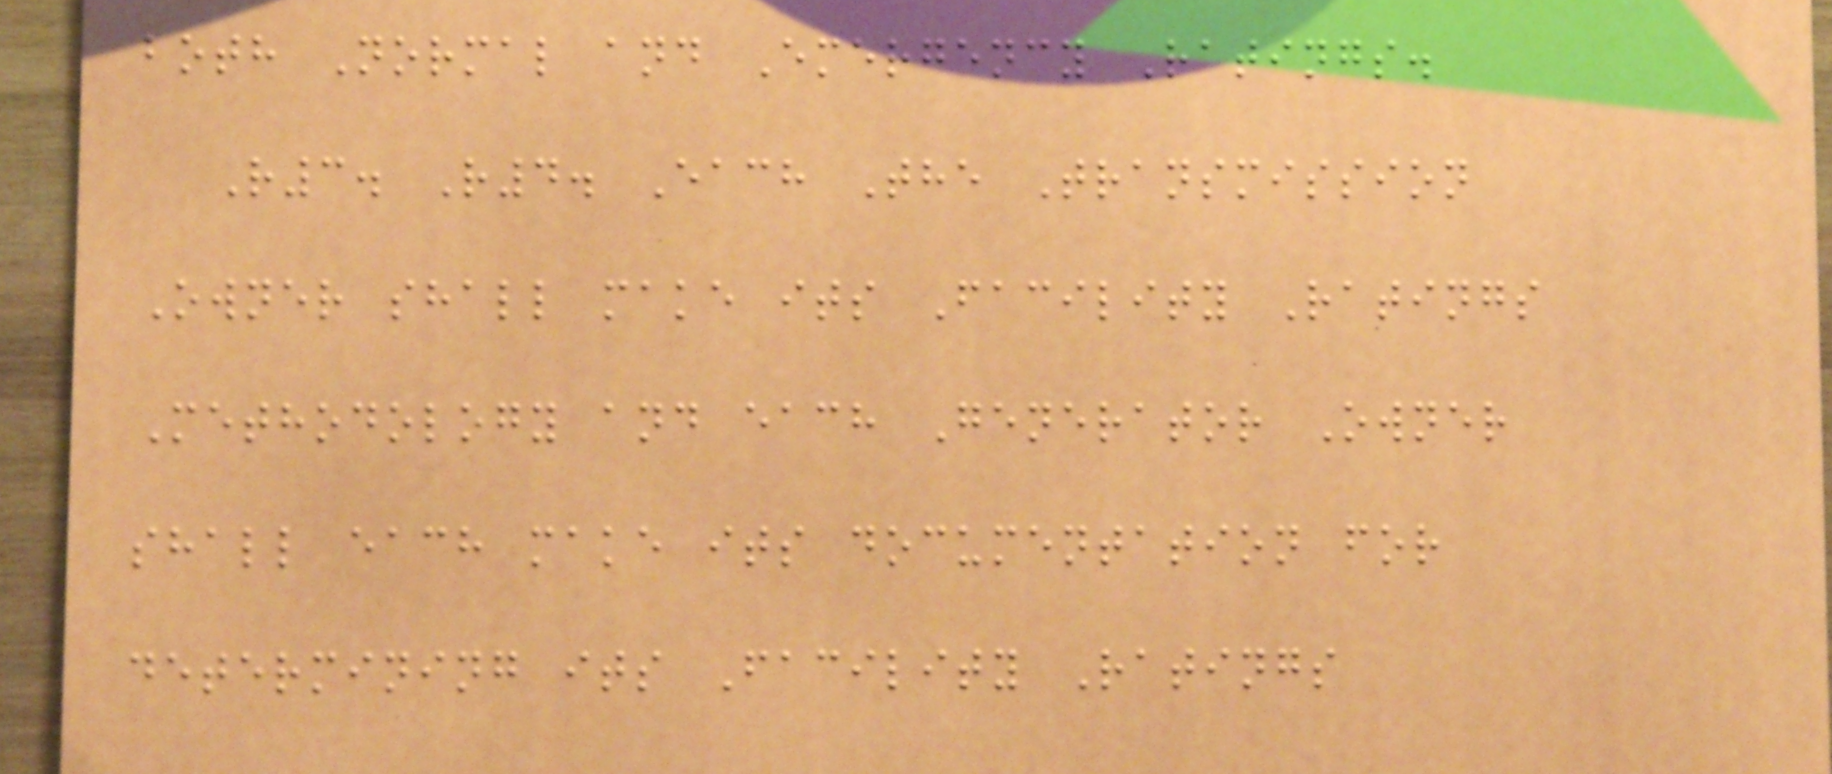both Normal and Emergency Ratings.
R3. R4. Each The Transmission
Owner shall make its Facility Ratings
Methodology and each Generator Owner
shall each make its documentation for
determining its Facility Ratings
